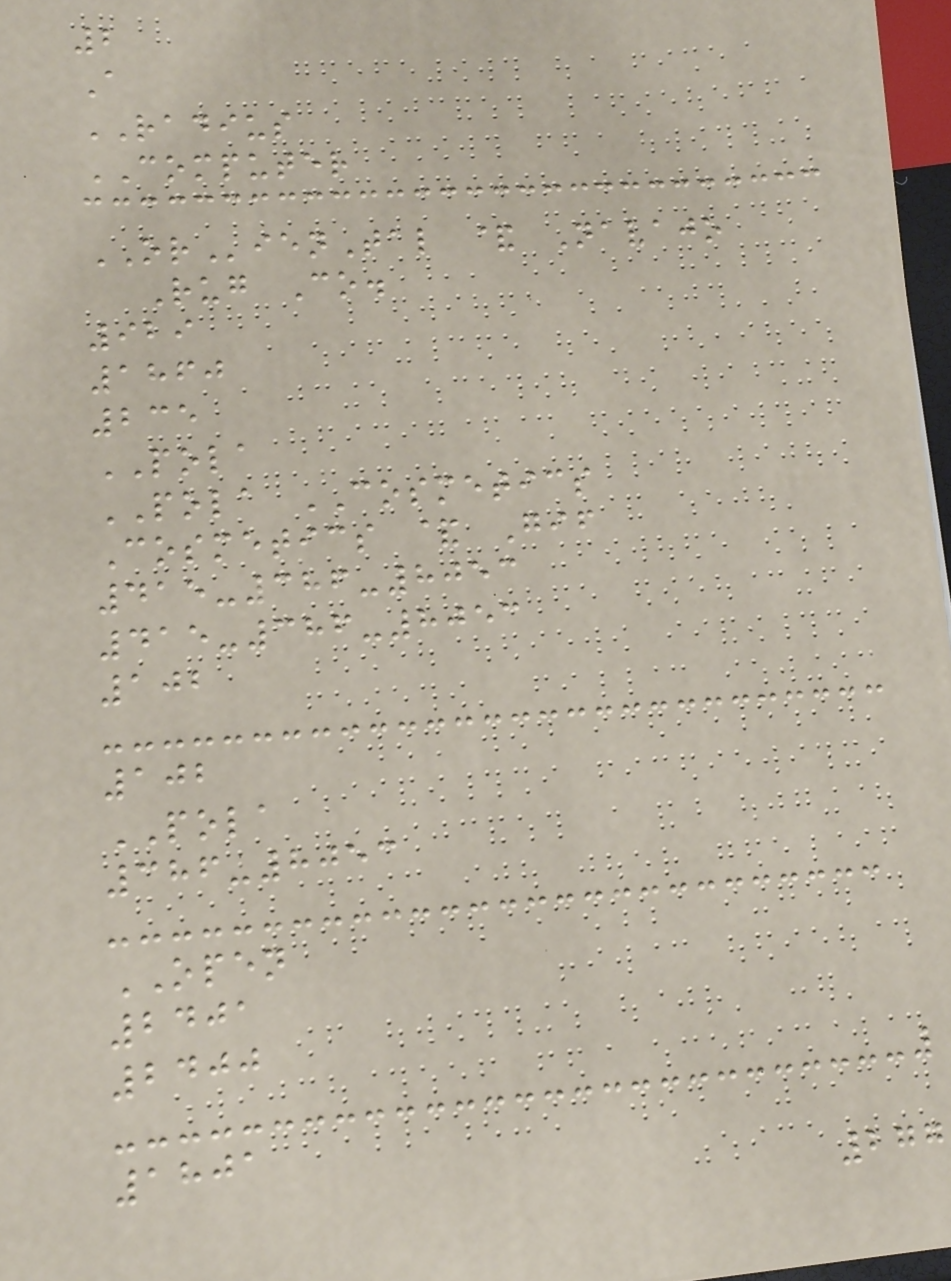2
A
RADIUS
COMPUTER
ORienTal & Navajo
Rug Co.
929
1860
235
POLA
POLA COSMETICS
Cosmetics & Gif
415-386-8053
415-386-8053
102
102
POLA
386-8053
OPEN
2401
2400
1801
277
